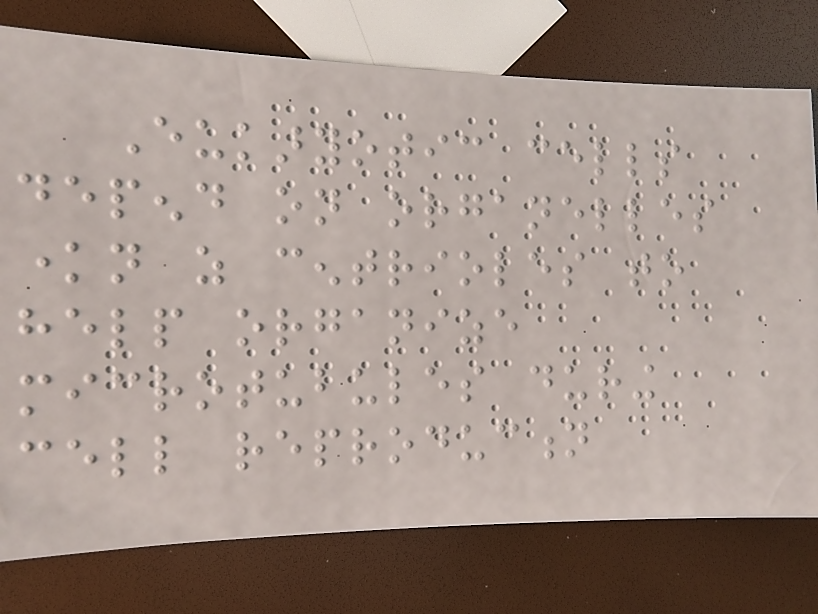Eukaryotic cells
depend on organelles
known as centrioles to
help organize
microtubules during
cell reproduction
